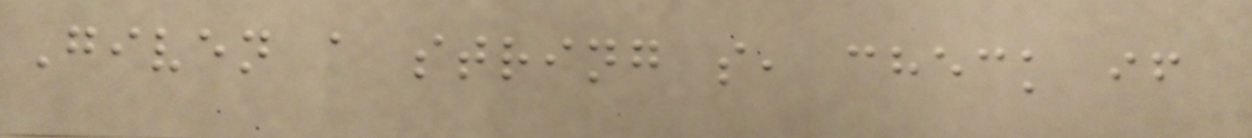Given a string s, check if
